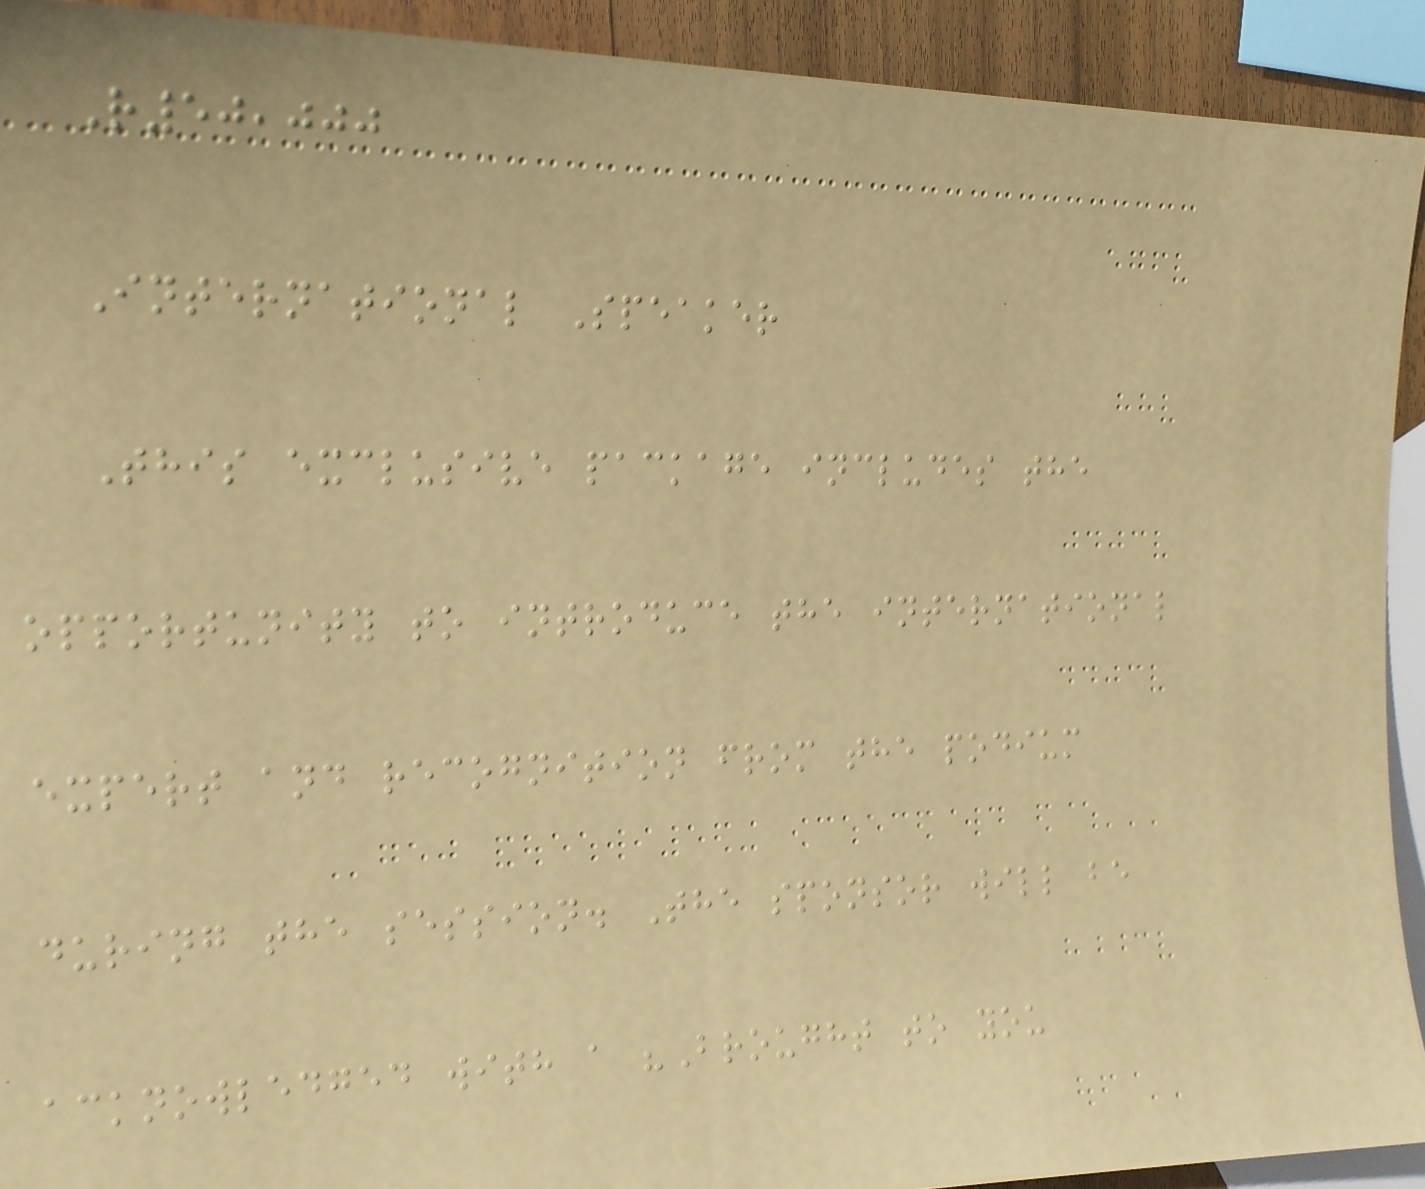R50,000
International Speaker
This exclusive package includes the
opportunity to introduce the international
expert and recognition from the podium
during the session. The sponsor will be
acknowledged with a "Brought to you
